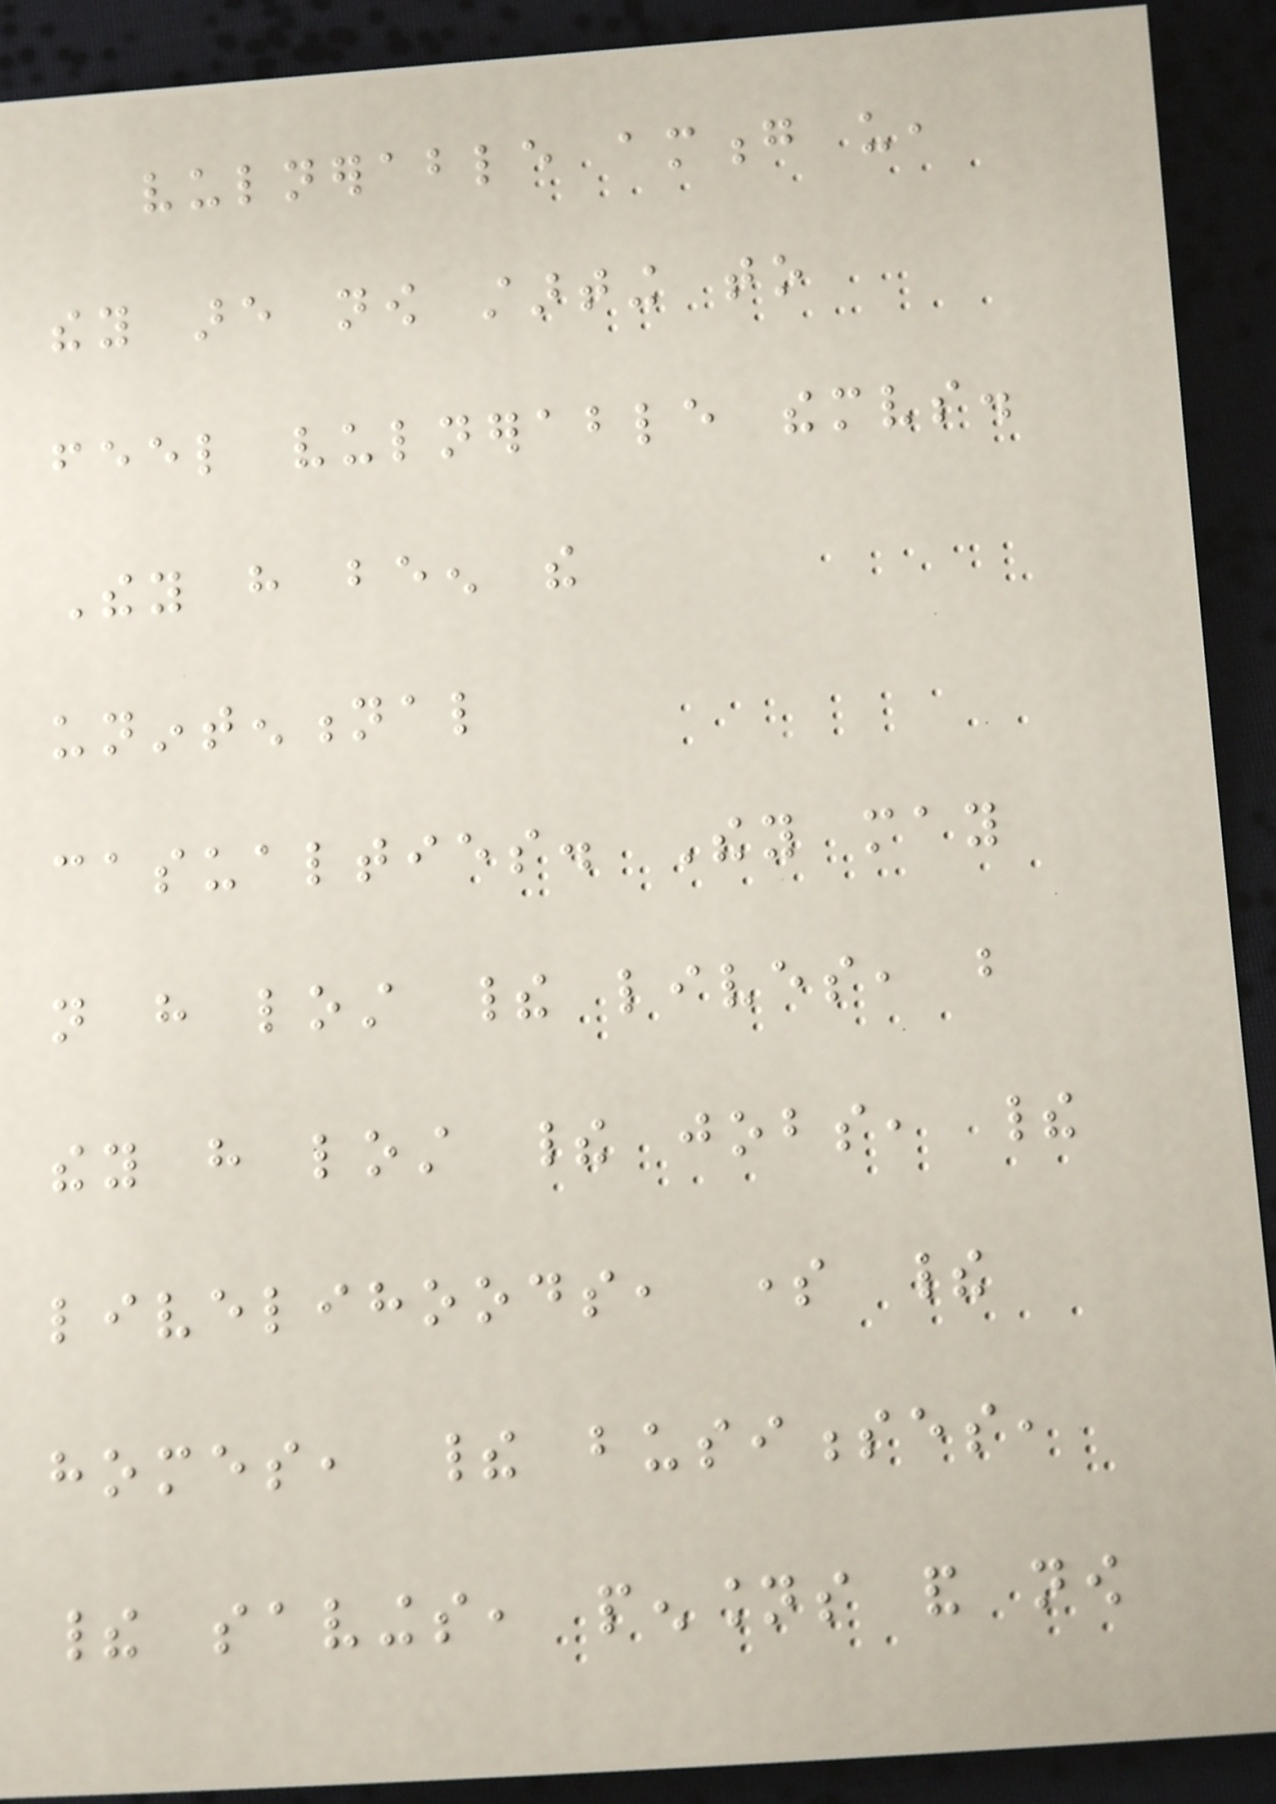vulnerable among us,
they are now starting to
feel vulnerable themselves.
They have been the
unintentional
casualties. They may
not have lost their lives, but
they have lost their jobs, their
livelihoods, some their
homes, their businesses,
their savings, pensions and now
